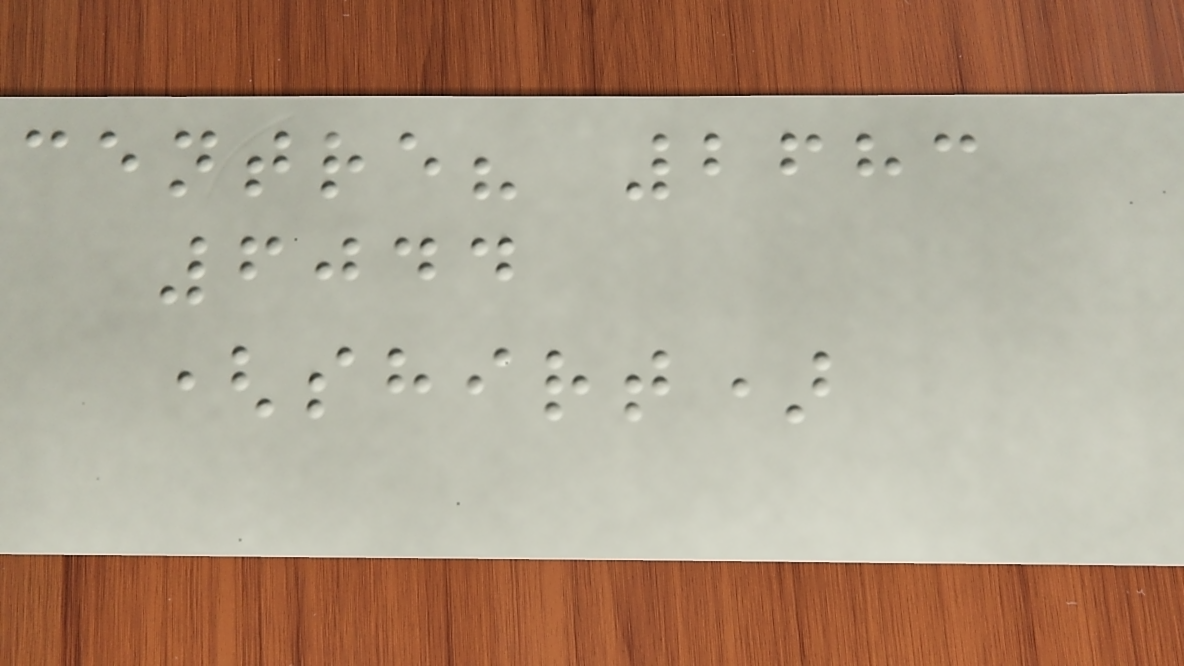centre? 2683
6044
(shirt)
